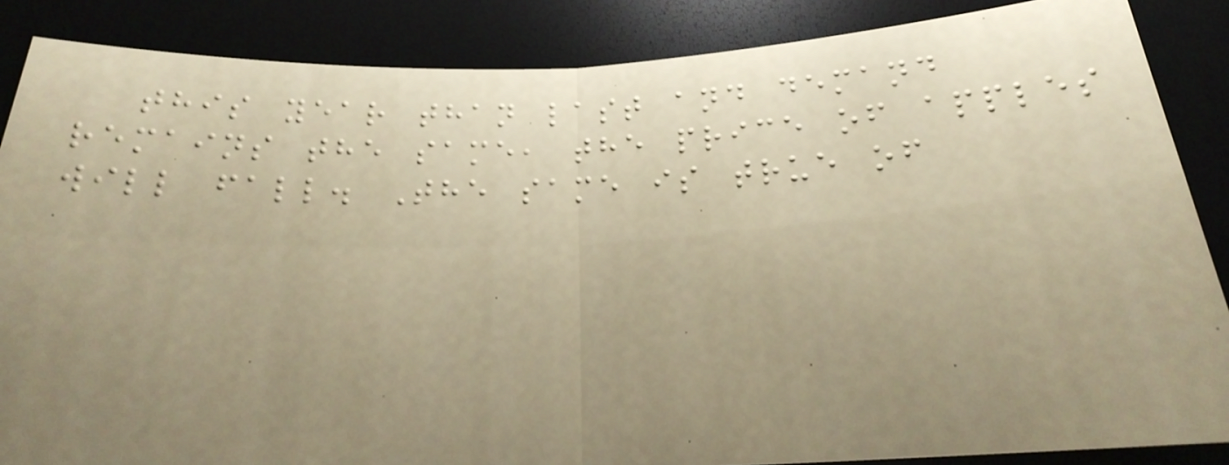this year than last and demand
remains the same, the price of apples
will fall. The same is true of
